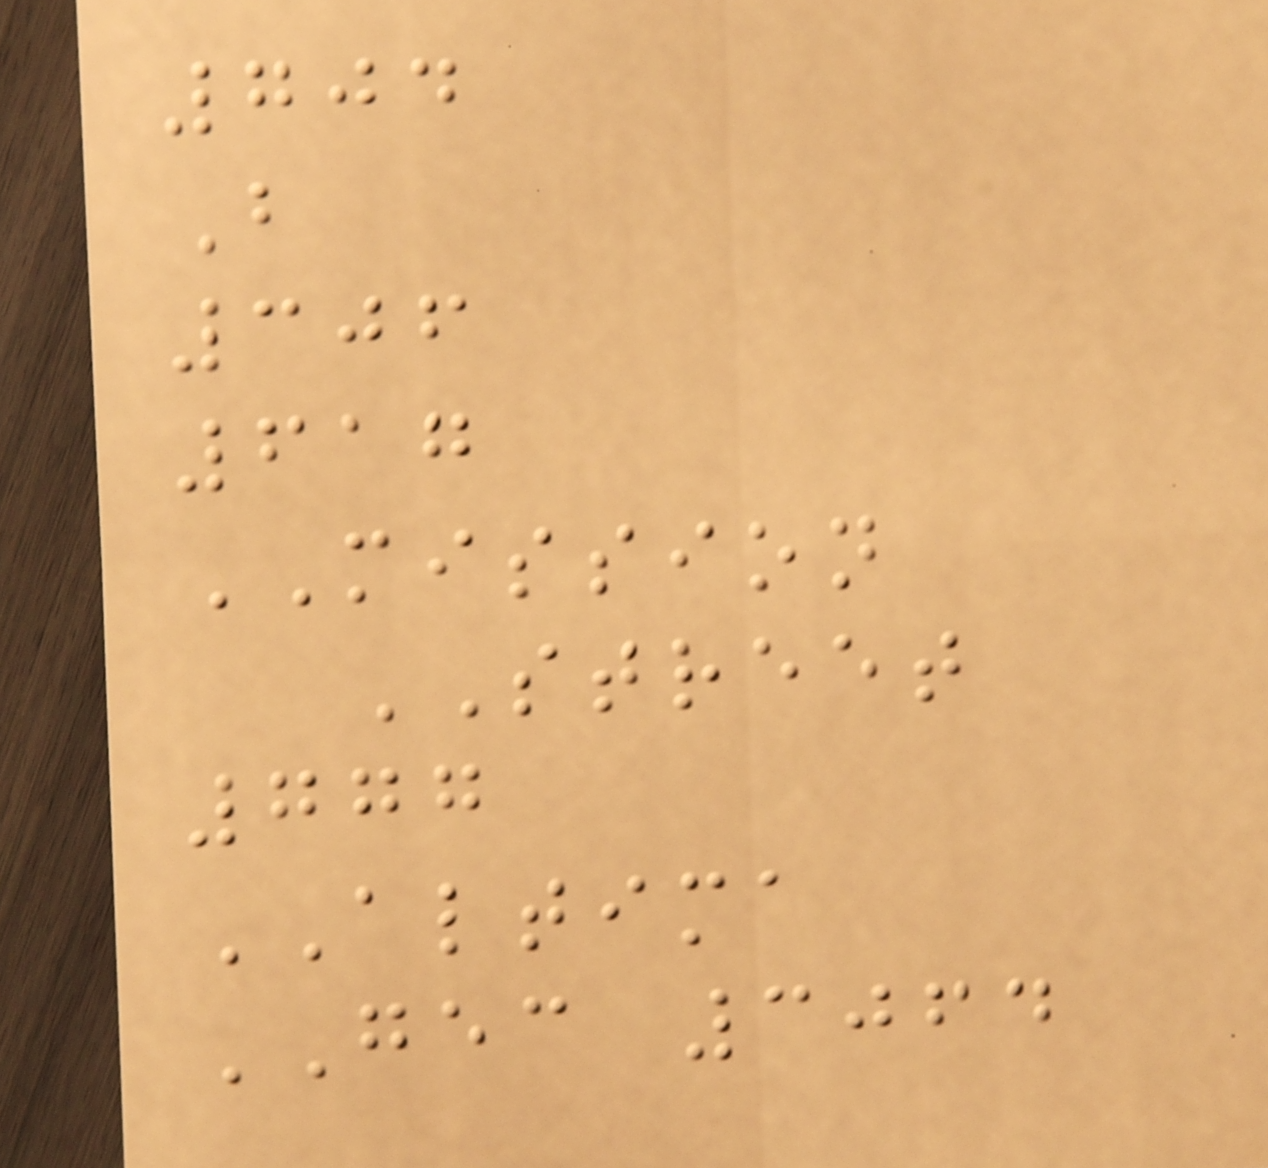704
B
306
617
MISSION
STREET
777
ALTIMA
GEC 3064
